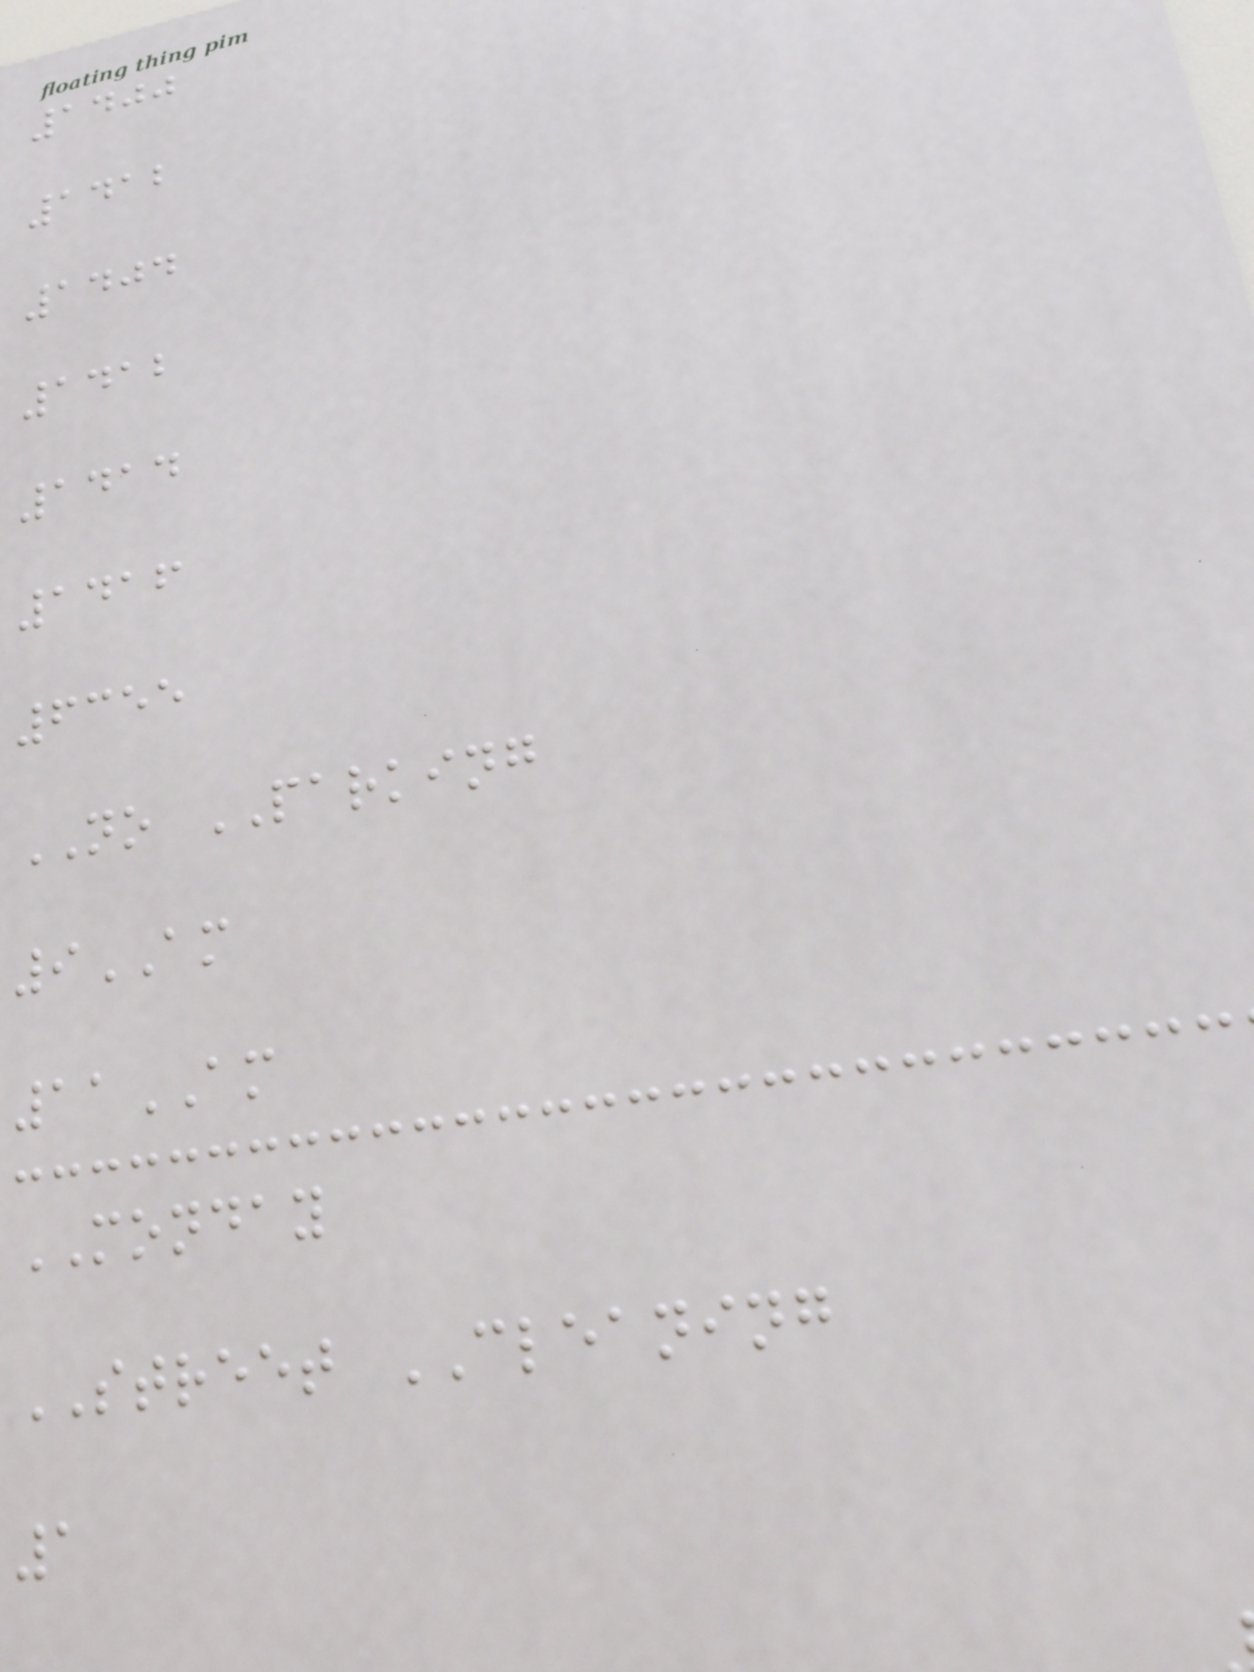1400
1412
1404
1412
1414
1416
6355
NO PARKING
9AM
11AM
MONDAY
STREET CLEANING
1
